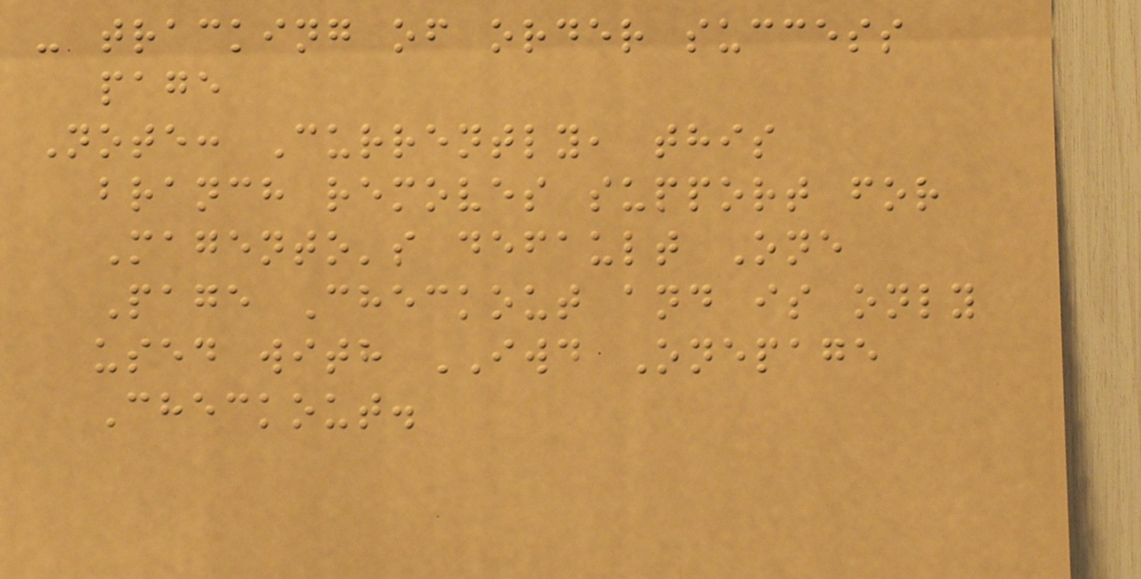- tracking of order success
page
Note: Currently, this
branch removes support for
Magento's default One
Page Checkout and is only
used with IWD Onepage
Checkout.
